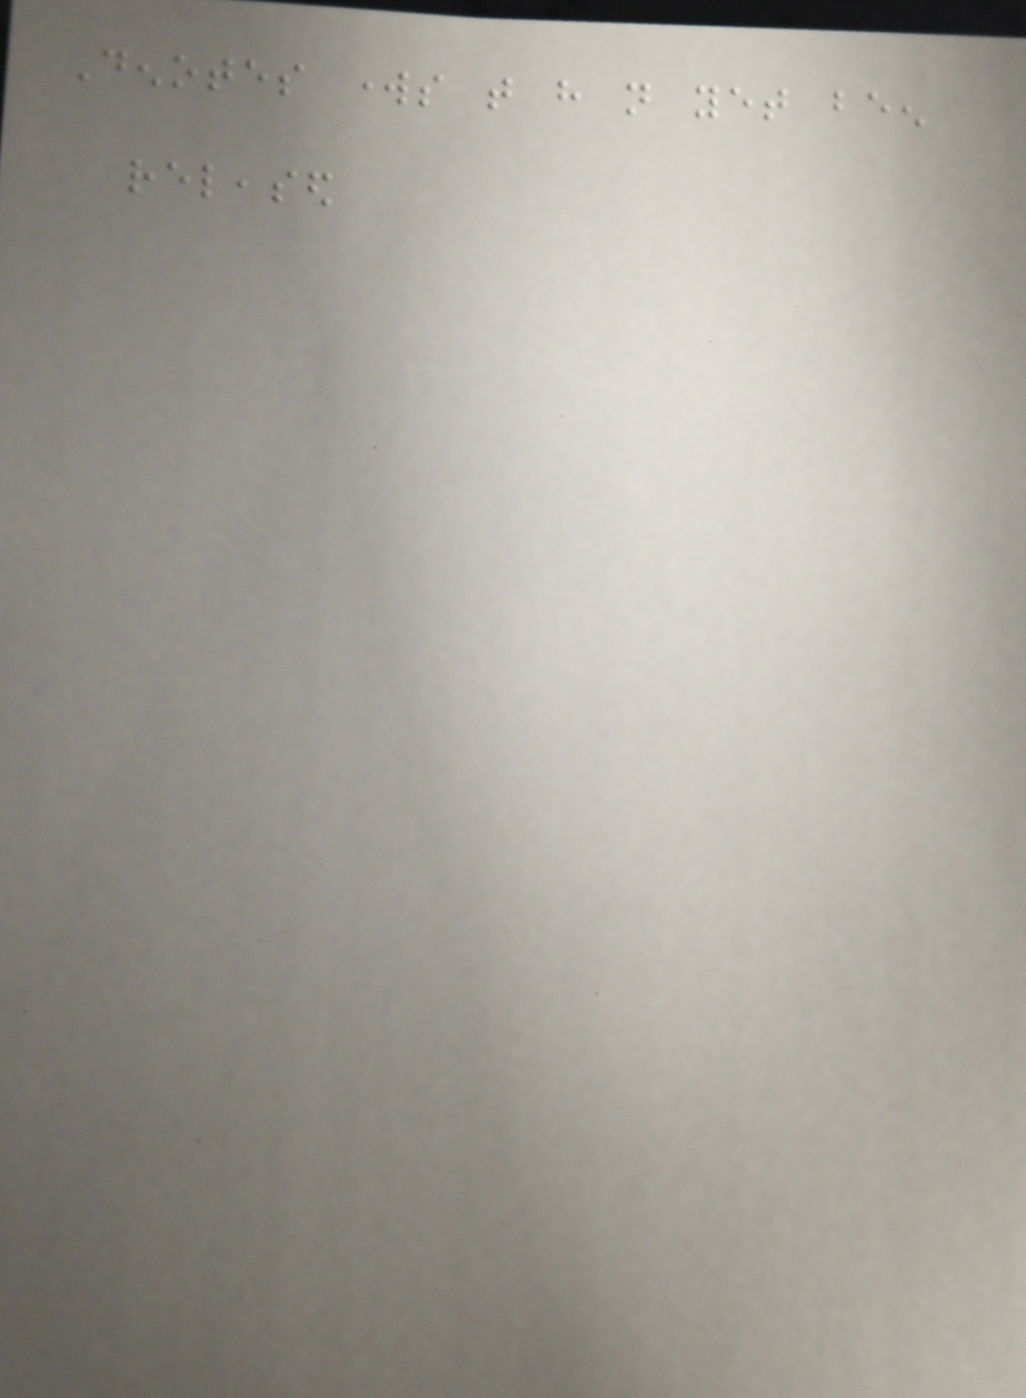Denotes works that have not yet been
released
